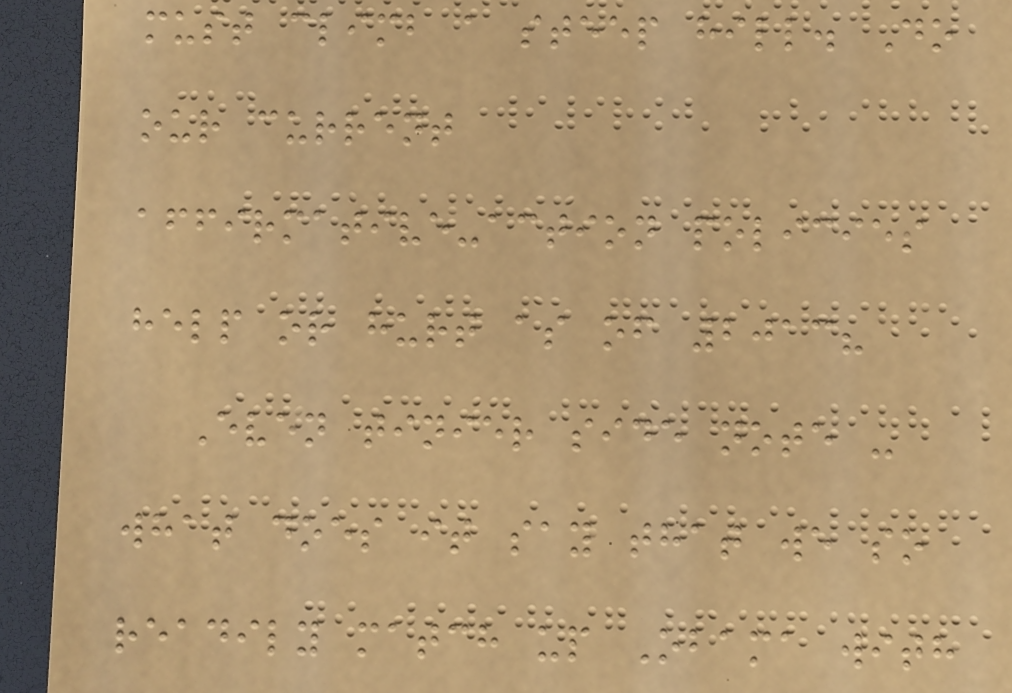must climb a steep hill. Do
our current
affirmative-action policies
help or hurt as of 2013?
Even tinier side note -
what does it say that we so
readily match up Obama with
